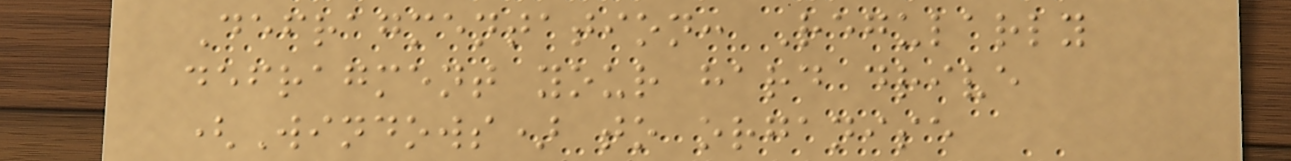Defragmentation: Regularly
defragment your hard drive
(Windows) to organise
